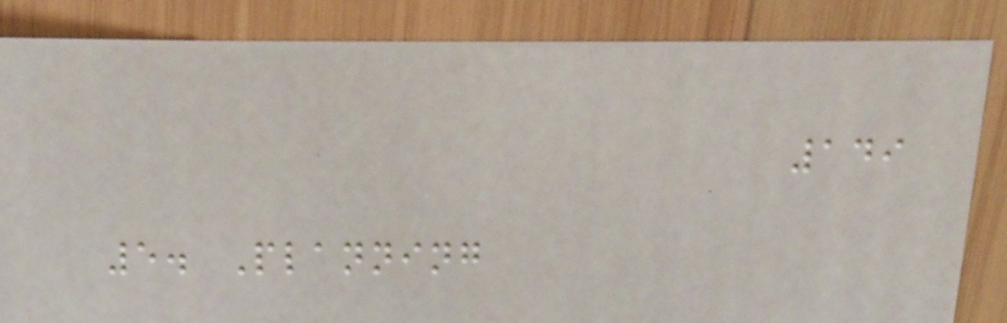149
5. Planning
